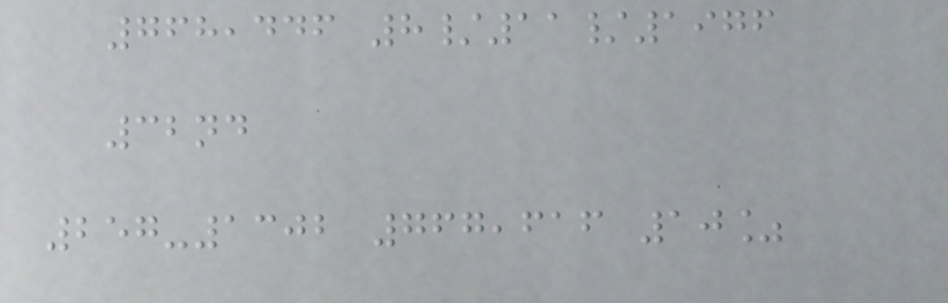768,446 8/11/1976
32nd
257-1302 767,616 10%
